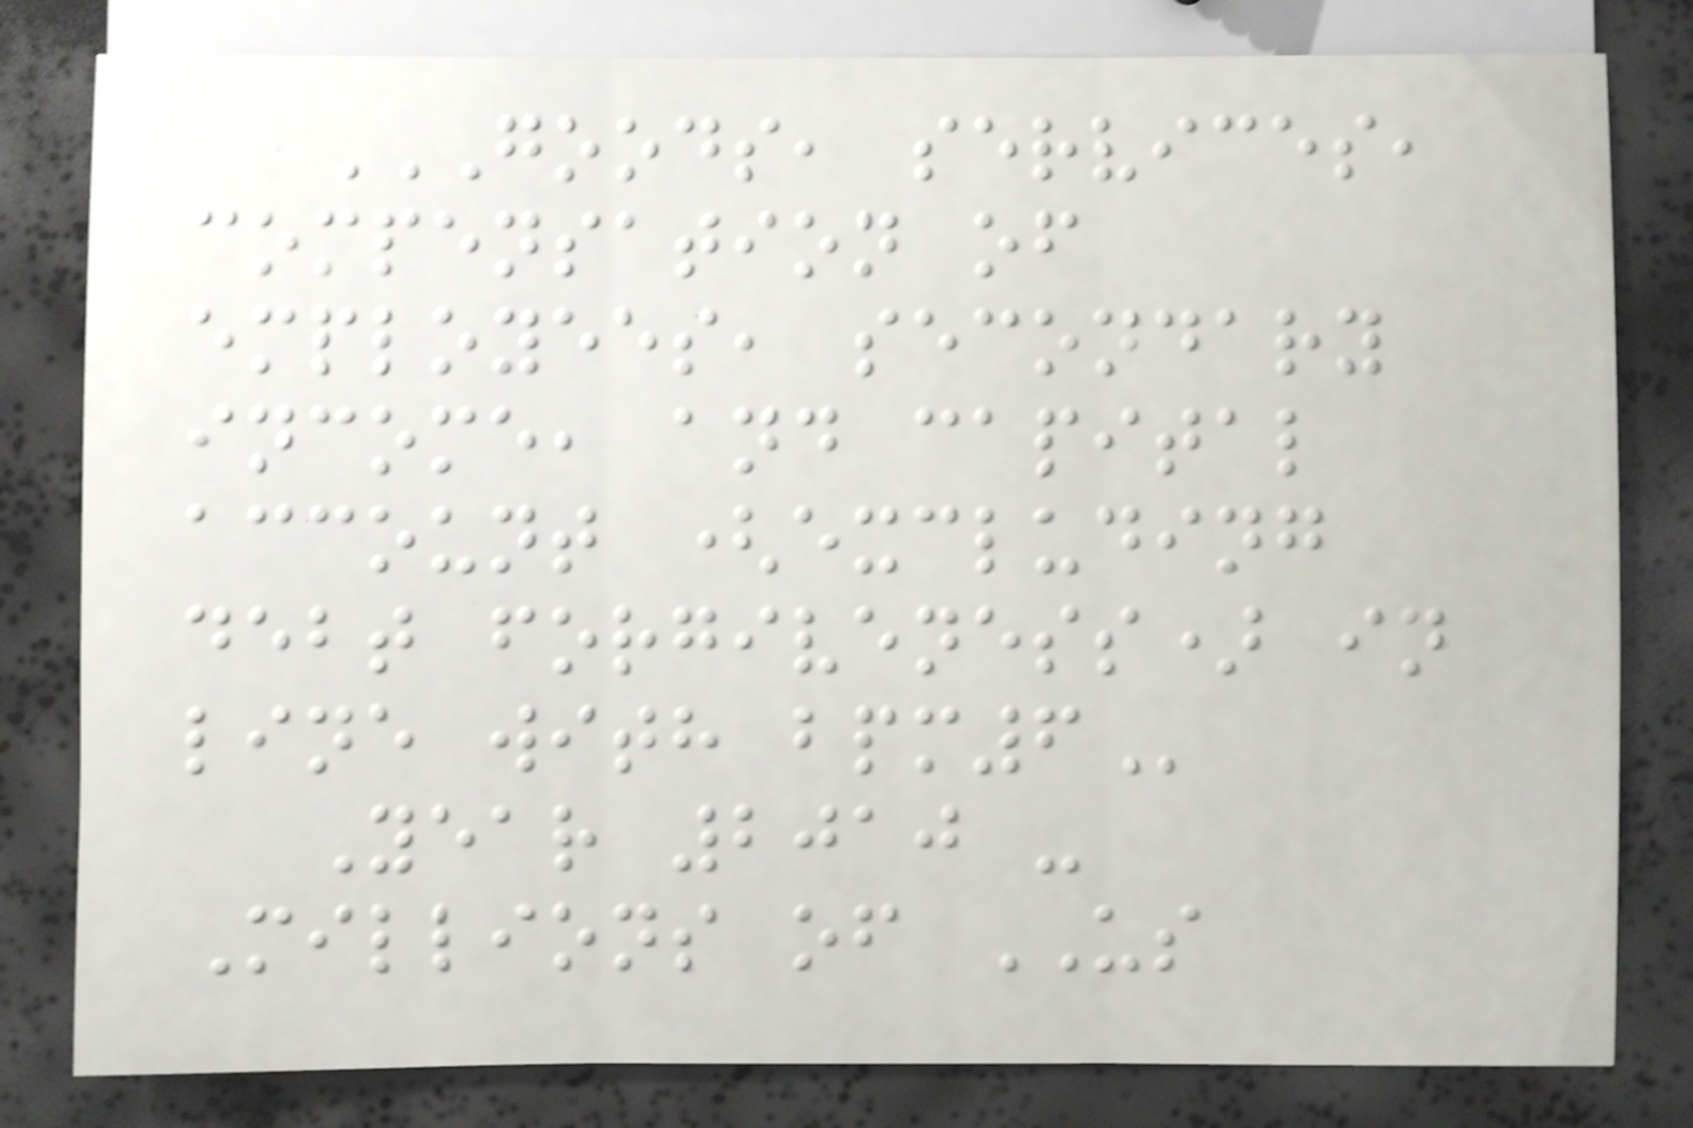GOODS, SERVICES,
COMPENSATION OF
EMPLOYEES, SECONDARY
INCOME, AND CAPITAL
ACCOUNT (EXCLUDING
DEBT FORGIVENESS) IN
LINE WITH BPM6
Year 2010 -
Millions of US
